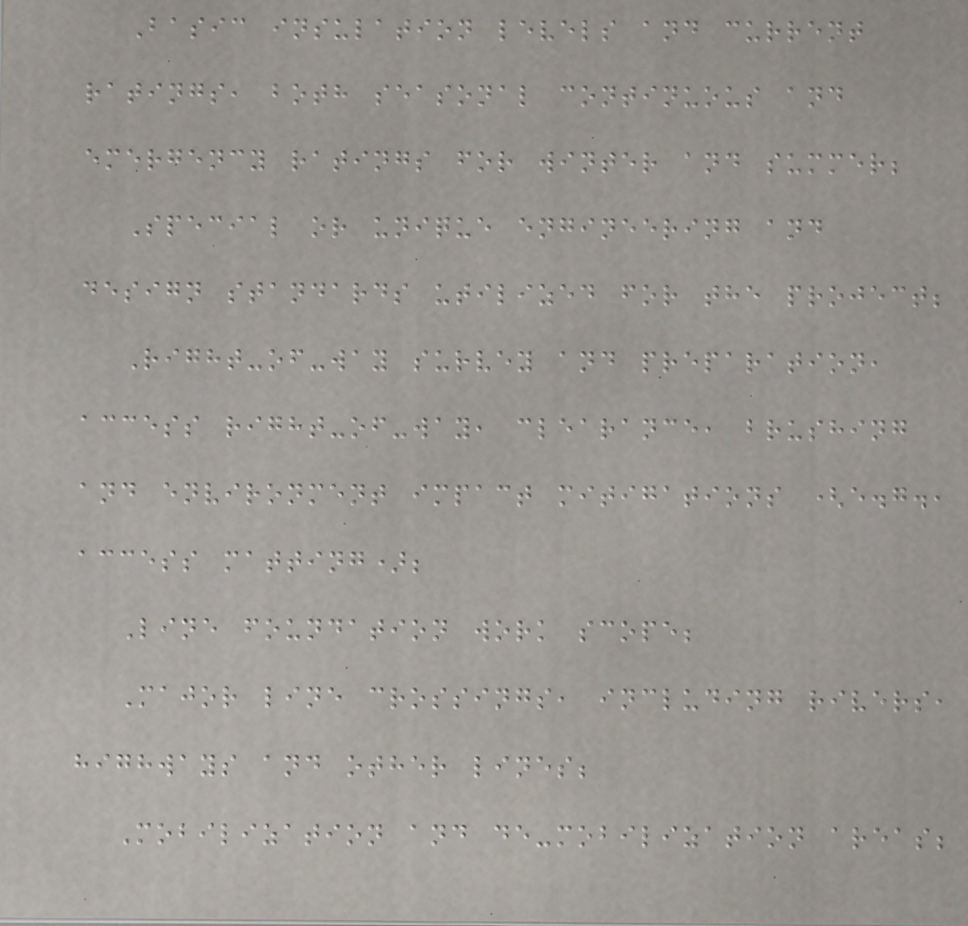Basic insulation levels and current
ratings, both seasonal continuous and
emergency ratings for winter and summer;
Special or unique engineering and
design standards utilized for the project;
Right-of-way survey and preparation,
access right-of-way, clearance, brushing
and environment impact mitigations (e.g.,
access matting);
Line foundation work scope;
Major line crossings, including rivers,
highways and other lines;
Mobilization and de-mobilization areas;
